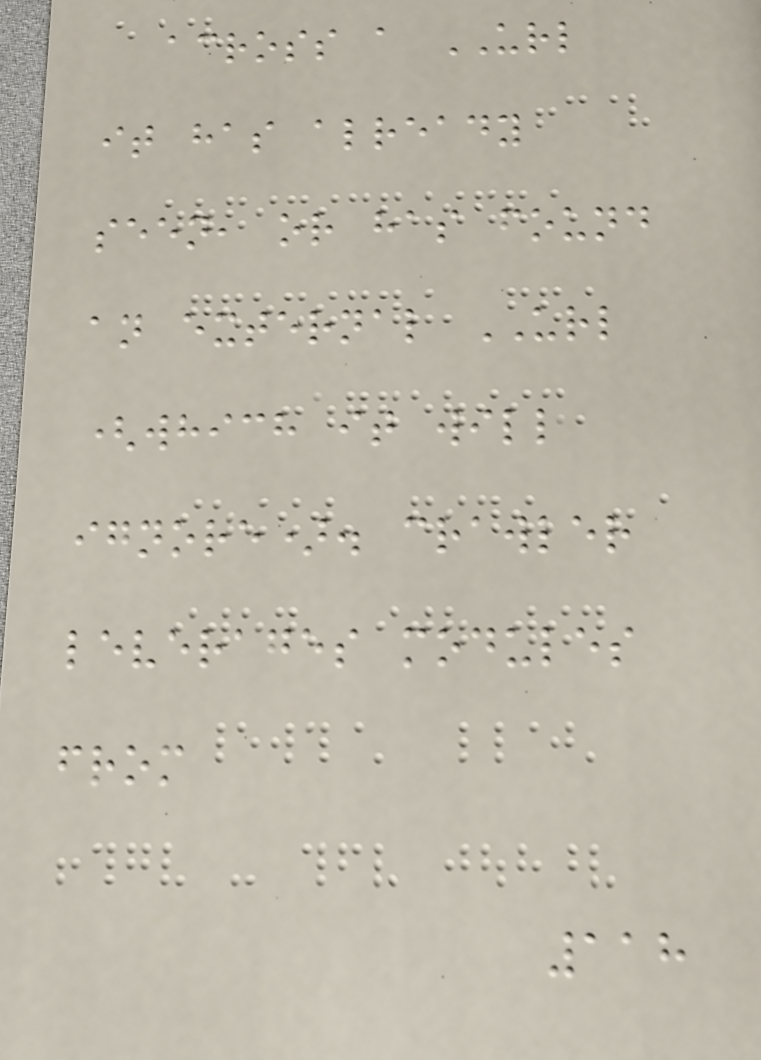across a URL
it has already
seen, or has found
an external URL
(which it will
ignore). crawler
leverages modules
from
118
